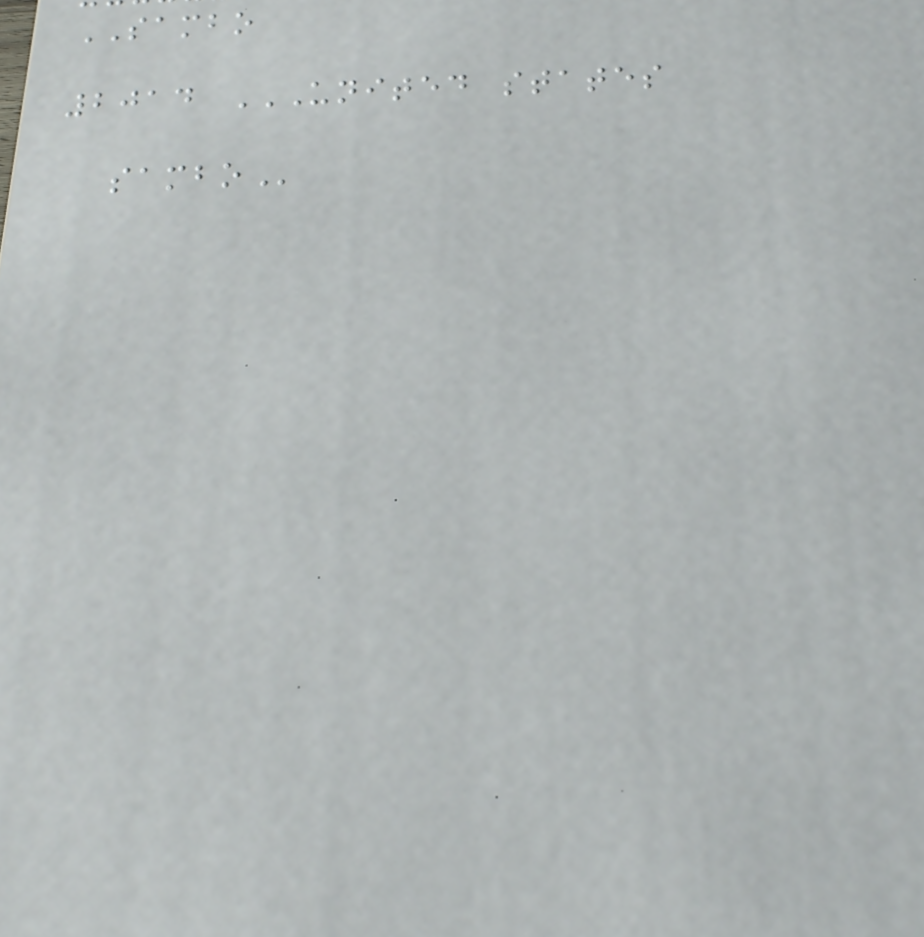SAMBO
2014 UNITED STATES
SAMBO
